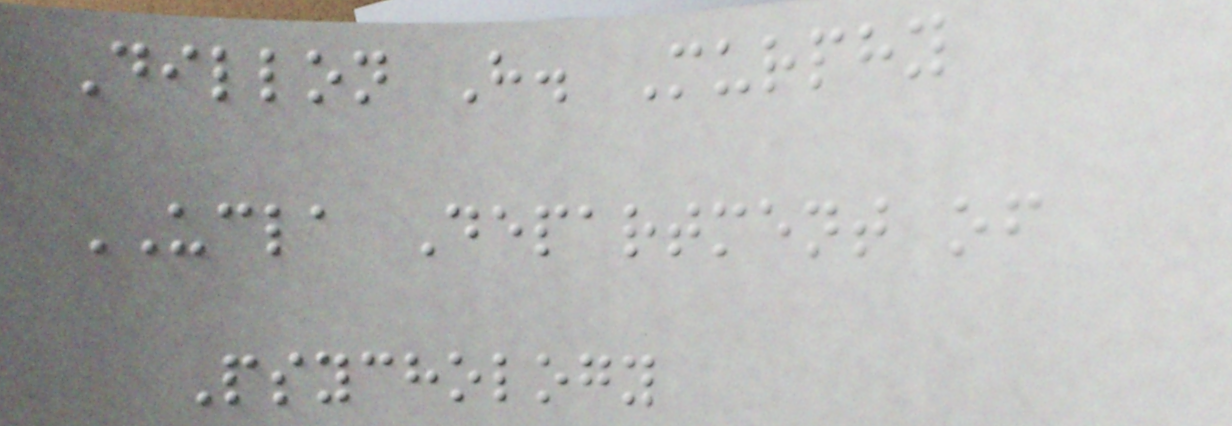Dillon H. Murphy
UCLA Department of
Psychology
